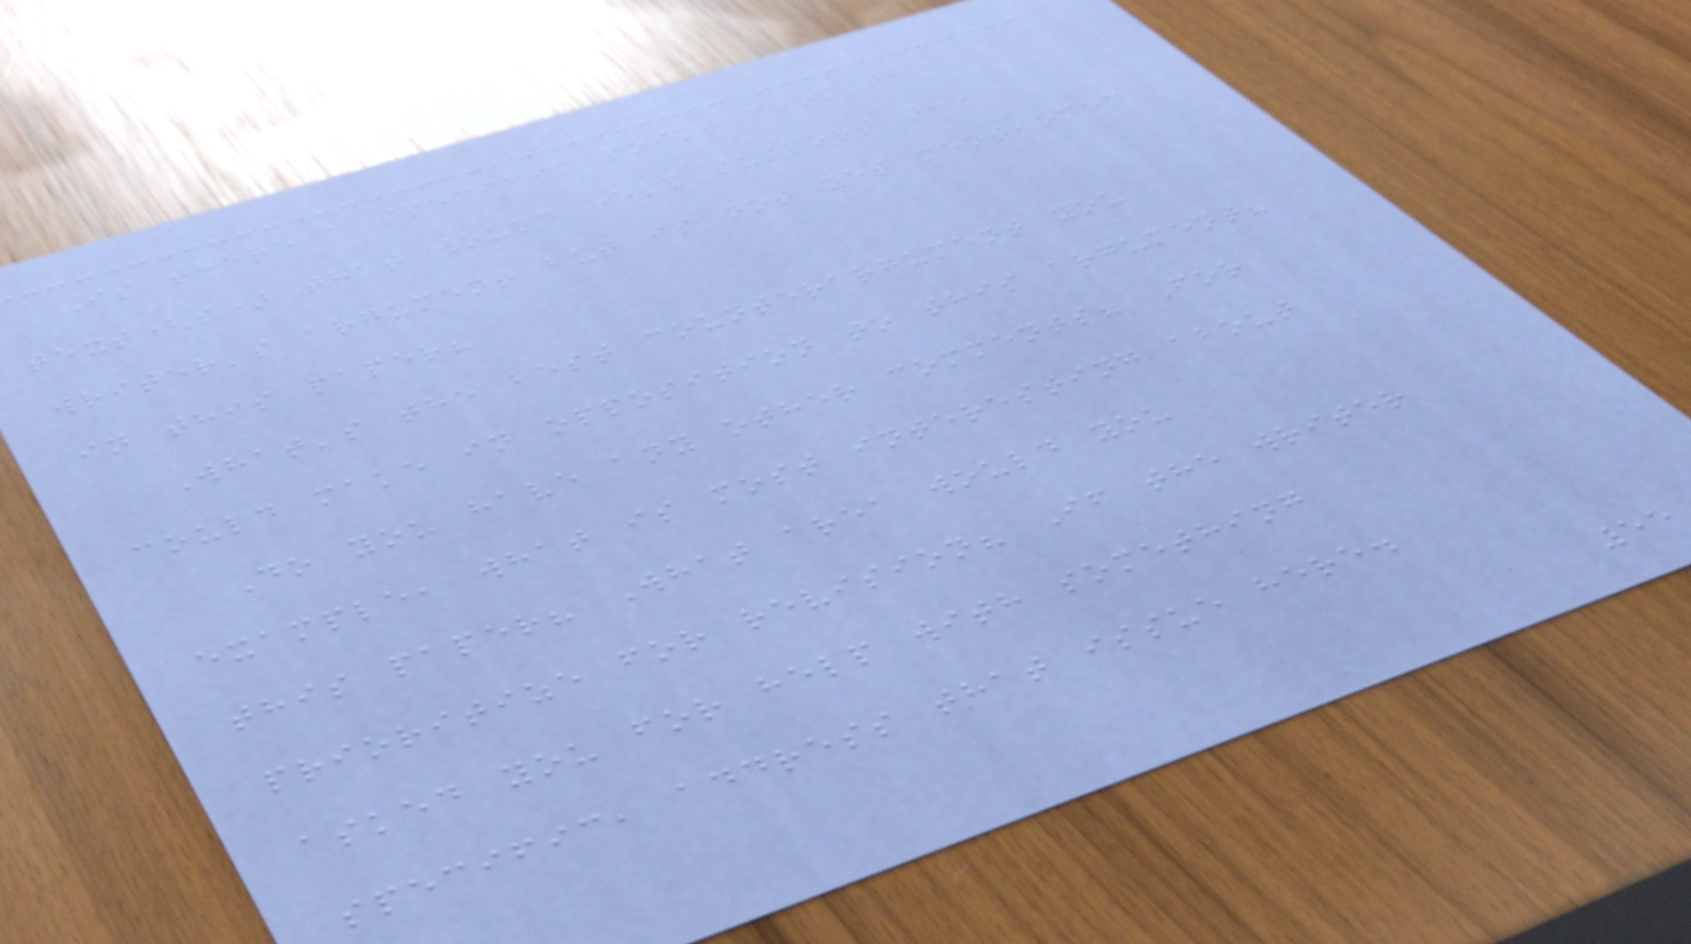Is there a specific point from the
text(s) that would help support the
writer's argument but is not yet mentioned
in this paper?
What's the best counterargument you
could make in opposition to this argument?
Do you have any other comments? For
example, what is most interesting about
this paper? What area would you
prioritize for revision? If the writer
asked you for help with something
specific, address that issue here.
55
